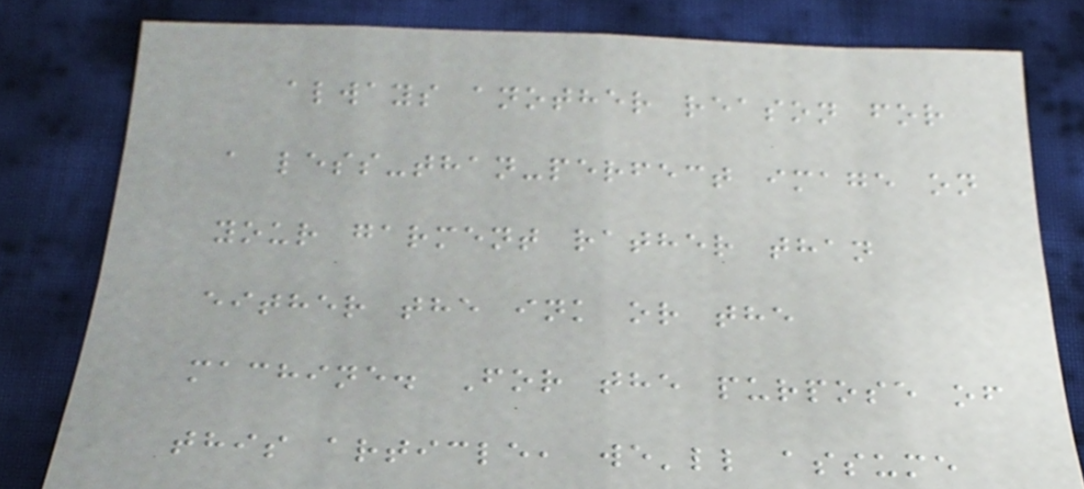always another reason for
a less-than-perfect image on
your garment rather than
either the ink or the
machine. For the purpose of
this article, we'll assume
